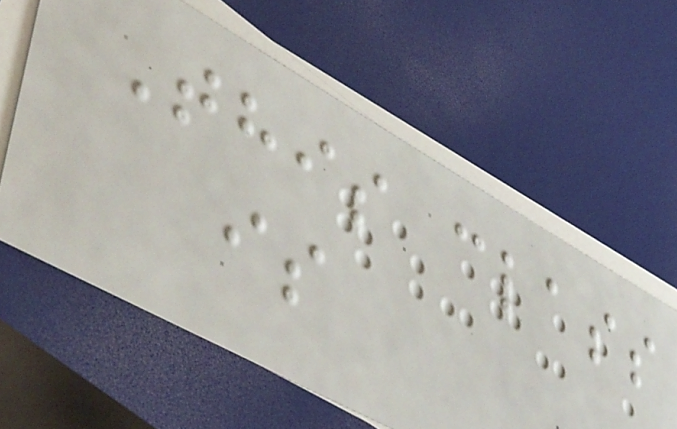This class
is
